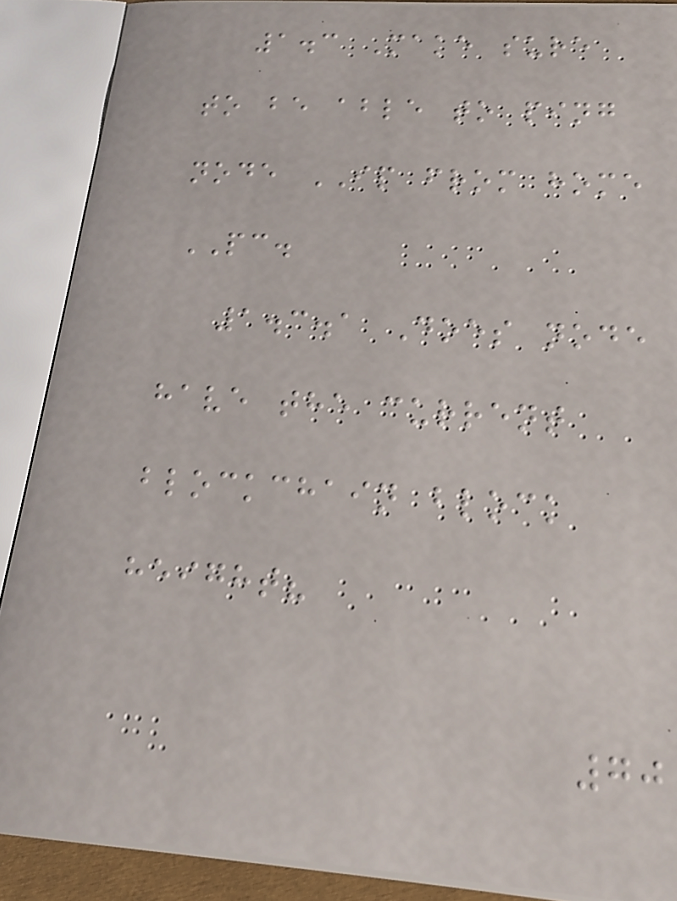1.3 Make sure
to be able to ping
node IP from home
PC.
1.3.1 Does node
have the current
blockchain block
height?
70
